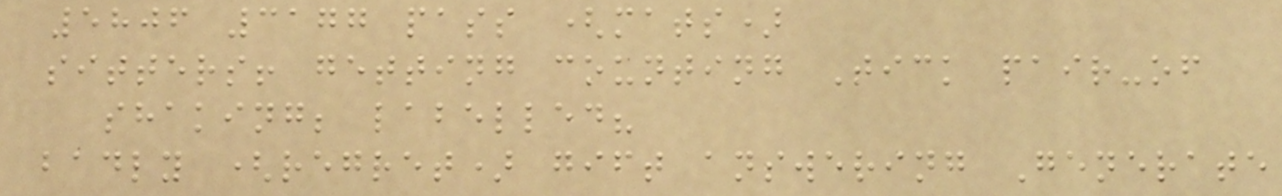5806 3177 pass (mats)
sitters! getting counting Tick pair-of
shaking; labelled?
badly (regret) gift answering Generate
